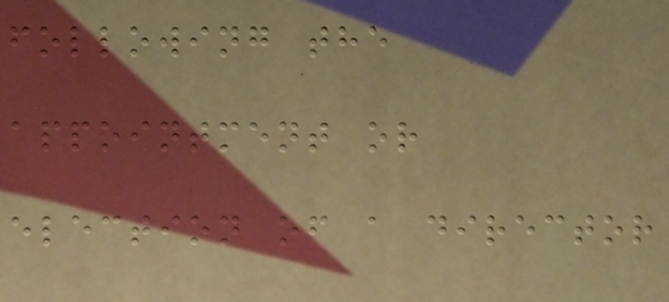following the
appointment or
election of a director
